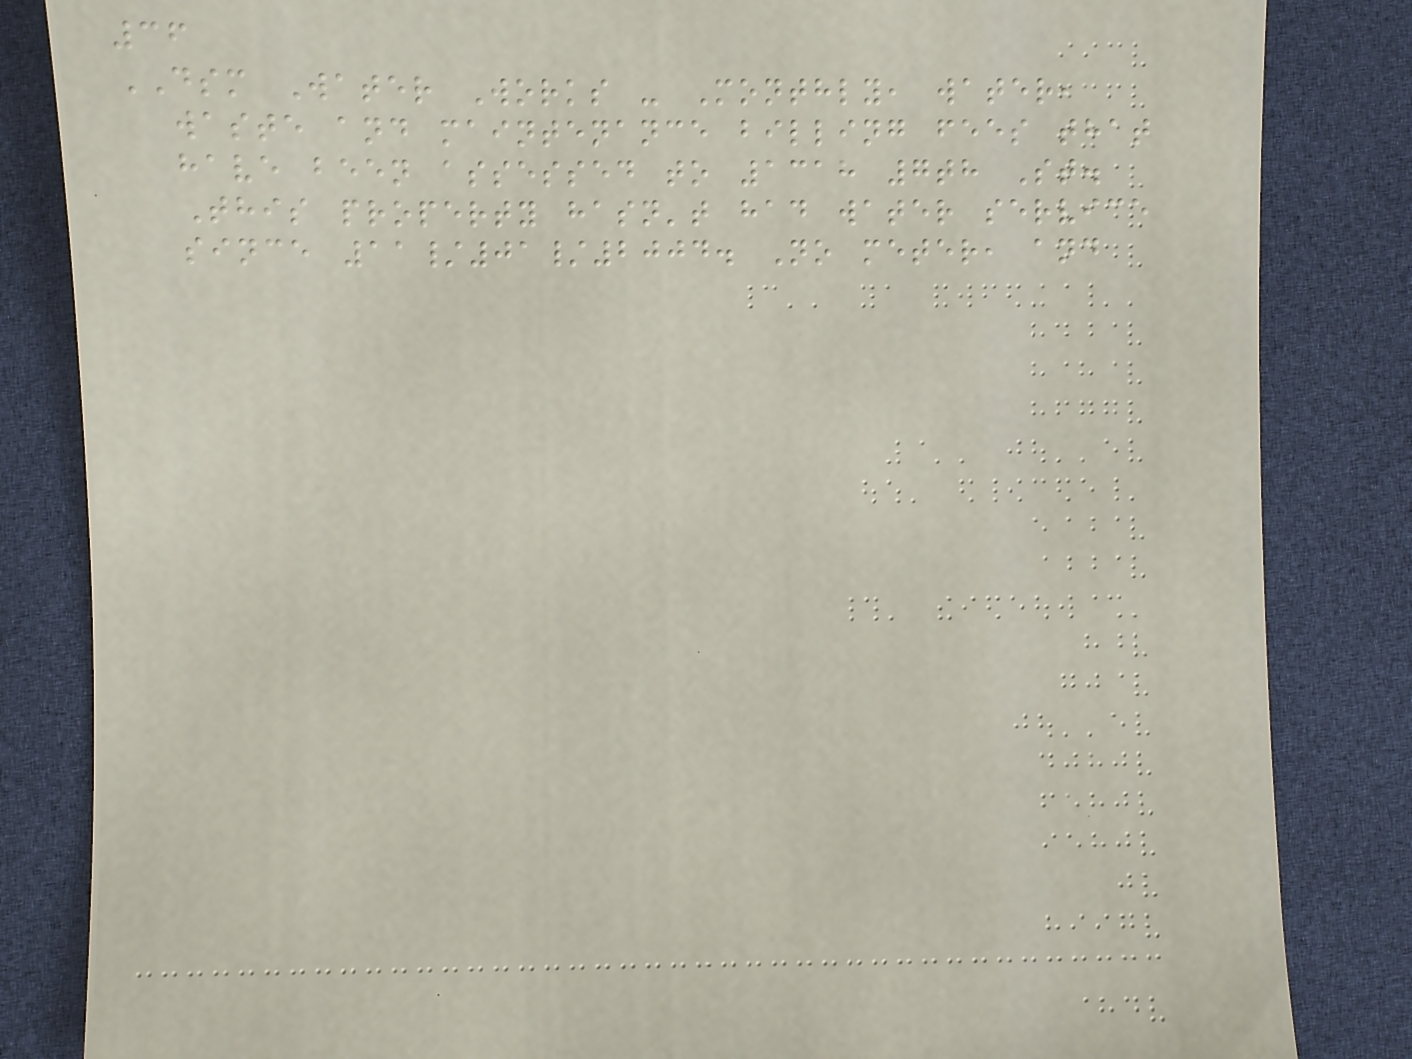36
DSM Water Works - Monthly, water,
waste and maintenance billing fees that
have been assessed to 1318 7th St.
This property hasn't had water service
since 11/01/2004. No meter, and
